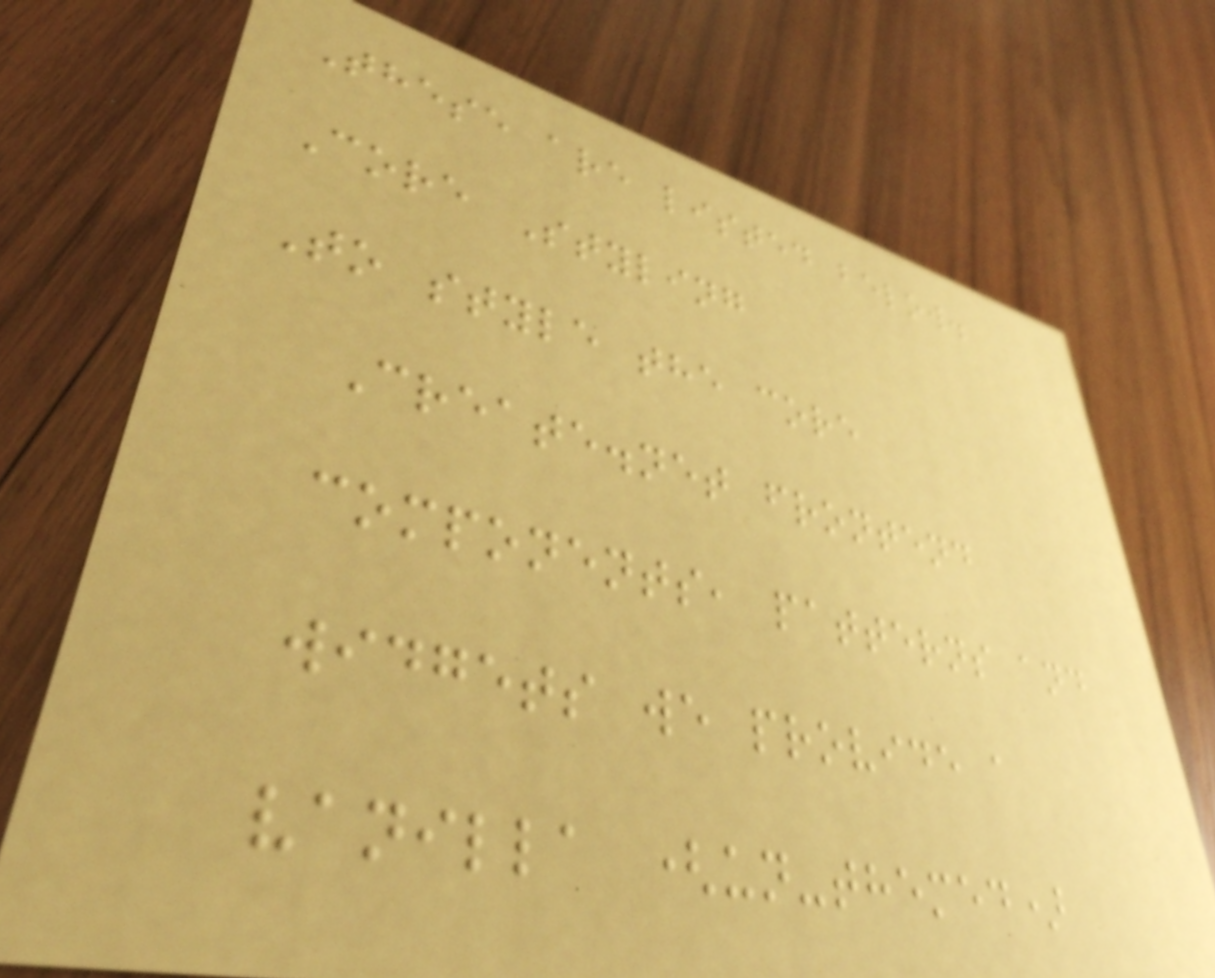These are listed below.
Core Styling
To style the core
Create.net frontend
components, patterns and
widgets we provide a
vanilla (un-themed)
